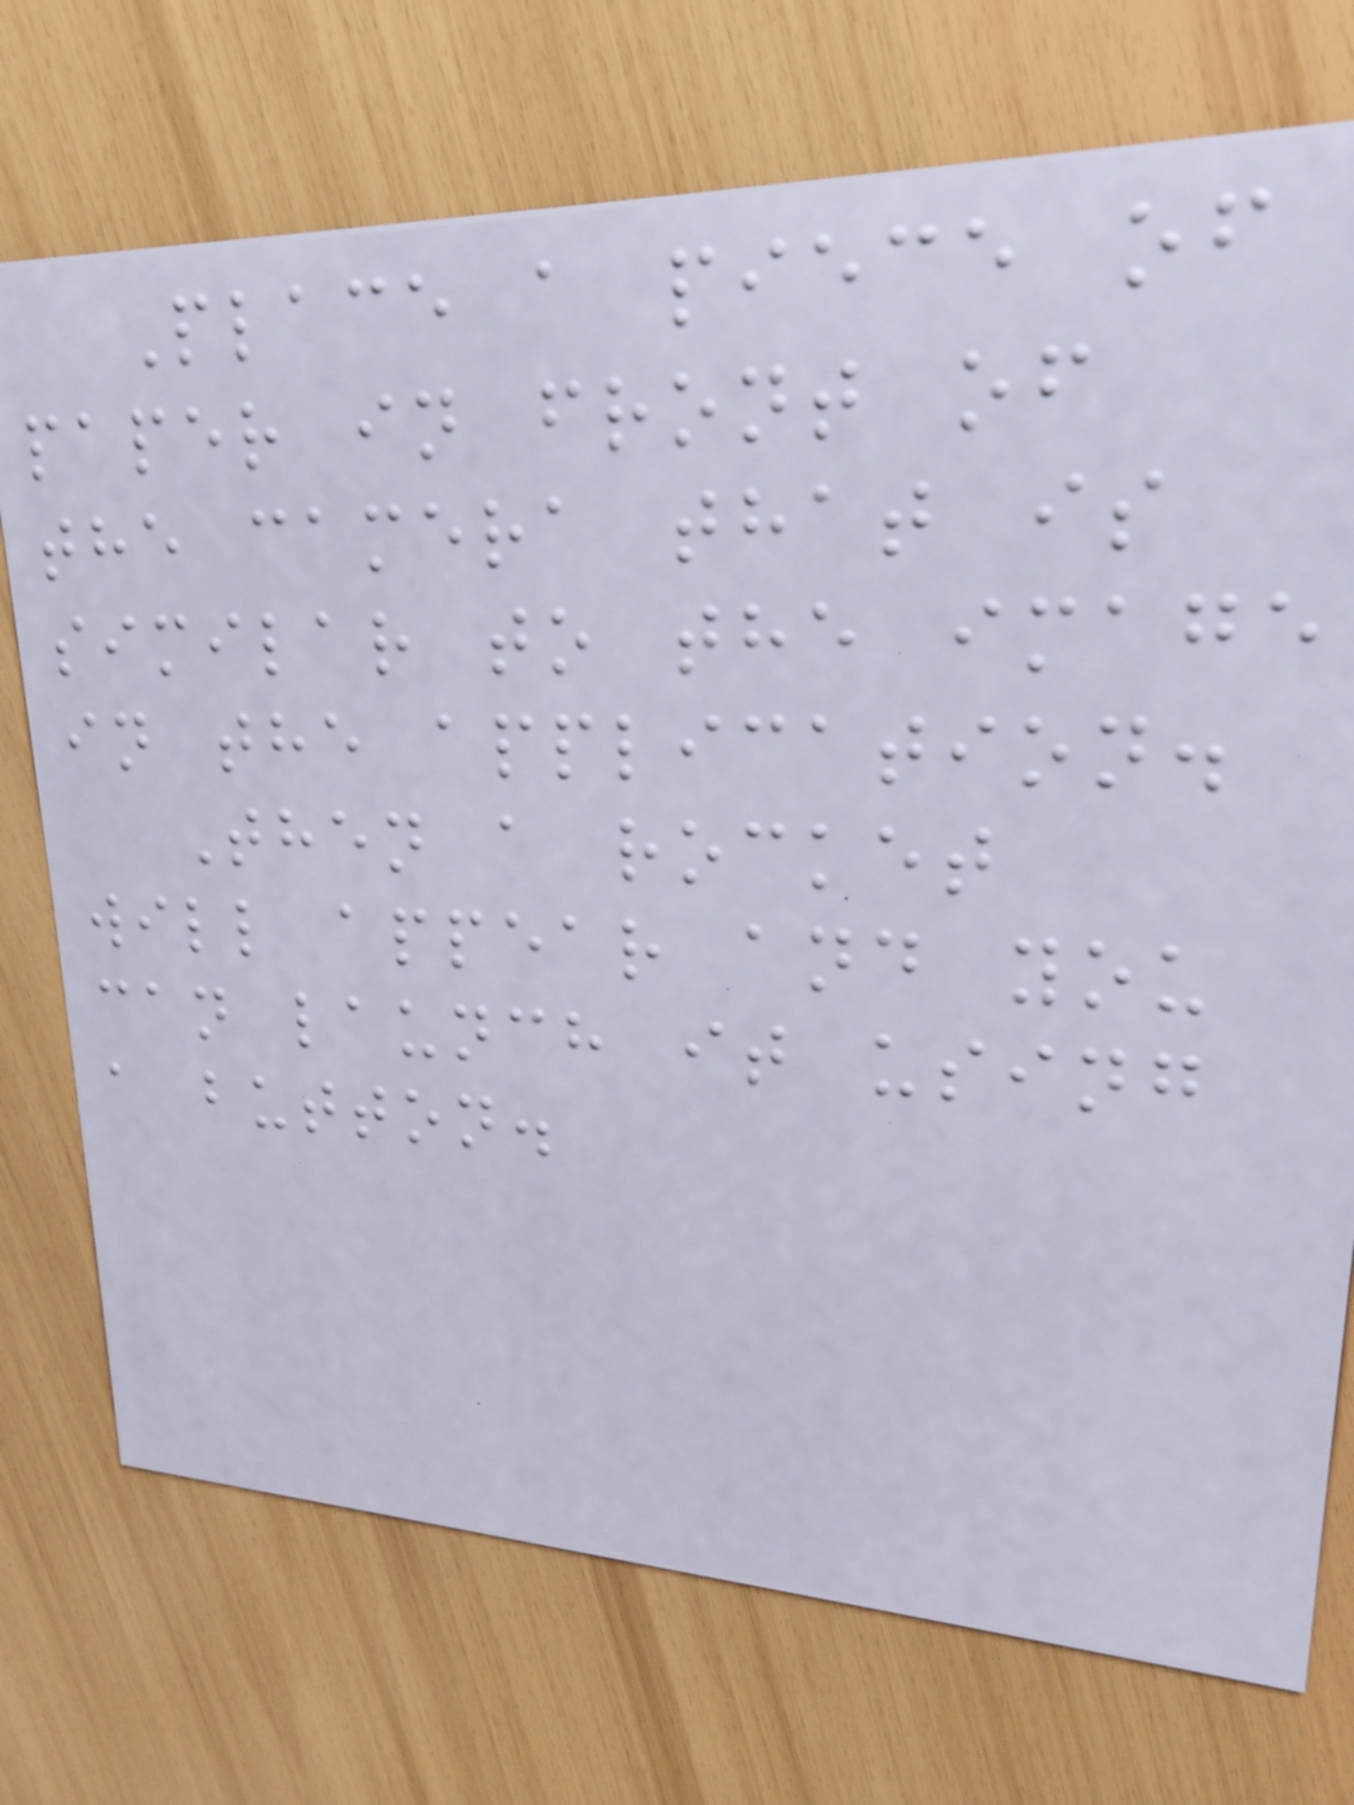Place a piece of
paper in front of
the camera that is
similar to the image
in the application.
Then a rocket
will appear and you
can launch it using
a button.
